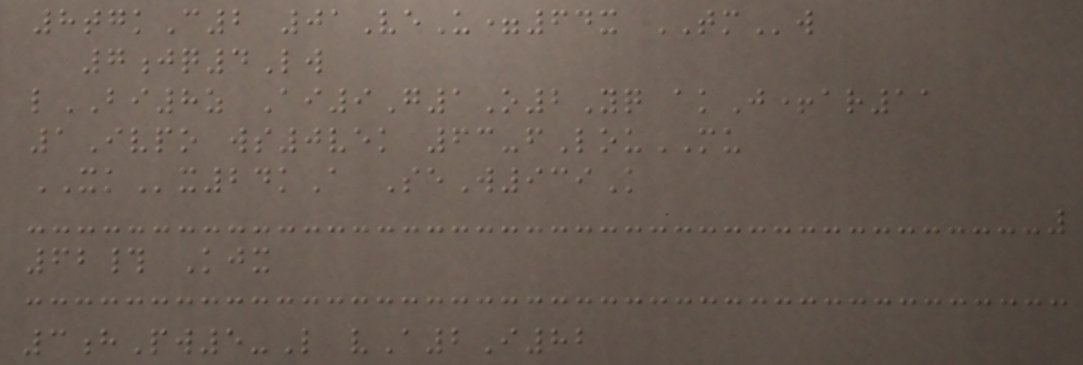8tgkC2 01VeU=64x TMw
7jq4Lw
lBI8z Ai9G1O2Yq akJ+ar11
1Ivpo ws0vek 63-fLouMU
XKx24kA SeW939K
62# Kjx
3hPw5-L vA2I82
